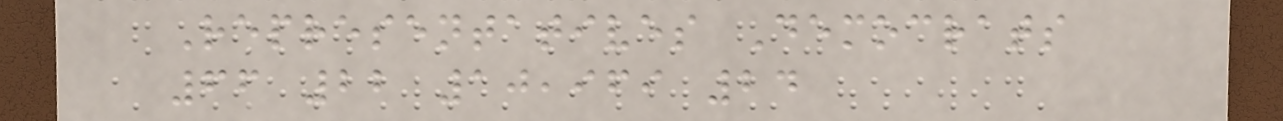Representatives Democrats
66 22 10,969 24
